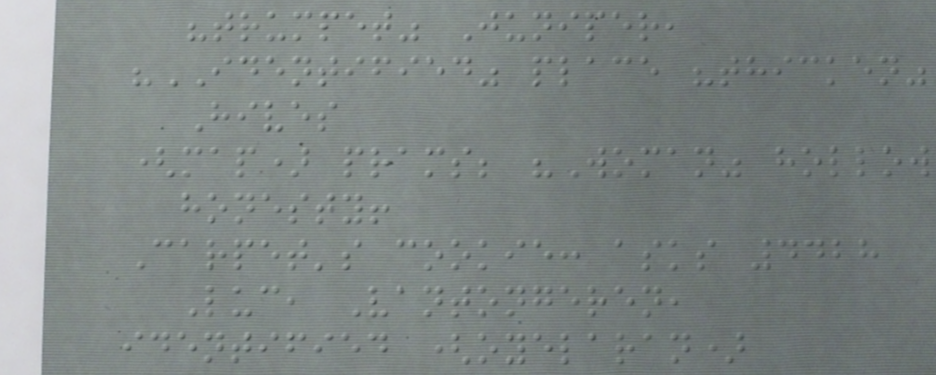"trumpet" Juniper,
"IDENTIFIED" place "thicken"
Hives
(map) prams; "Woman" hollow
honesty!
Carpet's cookie: asks 4428
Luc, Vantongeren,
identified (oyelaran)
